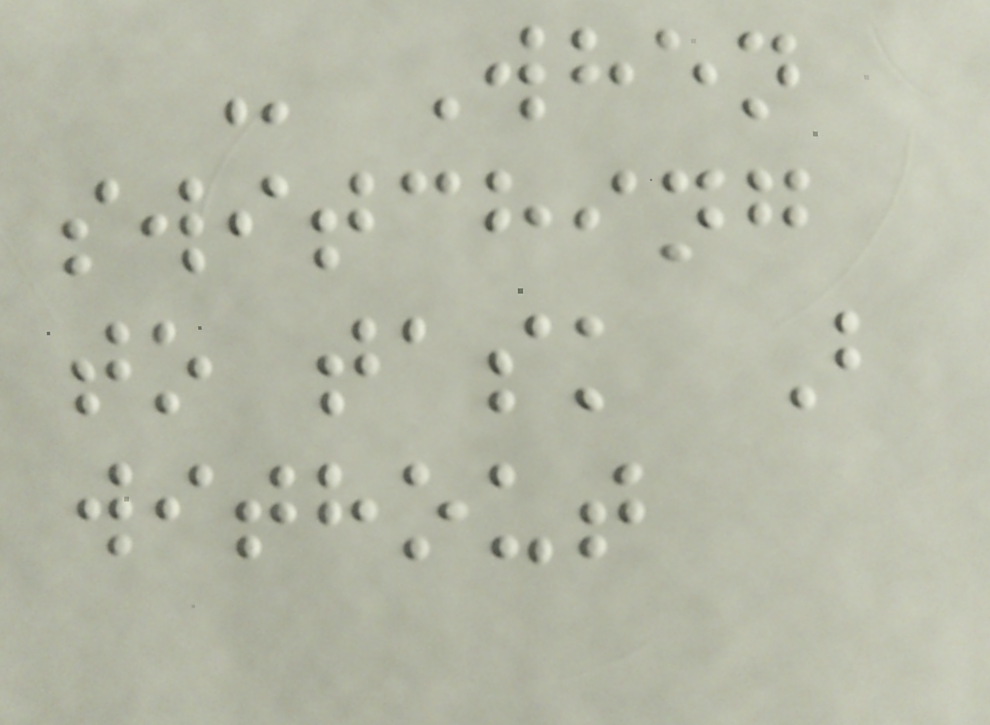- When
switching
to task B
without
